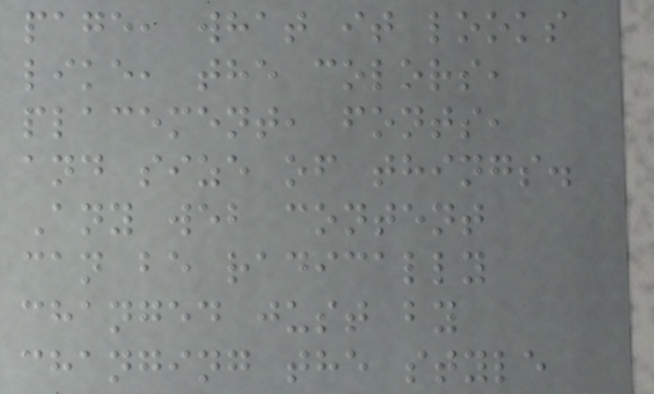page, what it looks
like, the colors,
placement, fonts,
and size of things.
Any web content
can be radically
changed just by
changing the style
